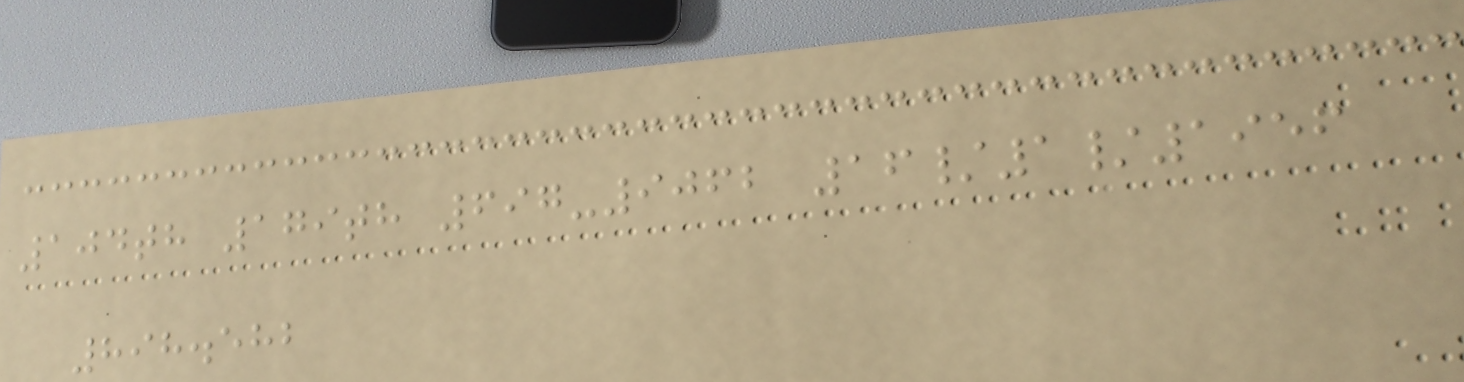104th 179th 697-9062 16/1/1956
898.582
